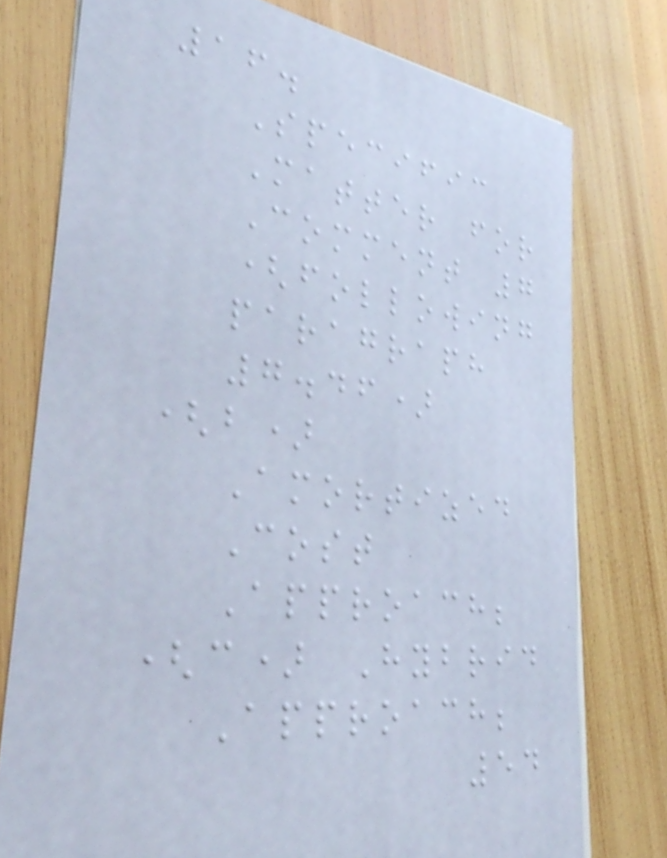16.
Specific
Matter for
Comment 7
(following
paragraph
7.46)
(b)
Amortized
Cost
Approach;
(c) Hybrid
Approach;
54
